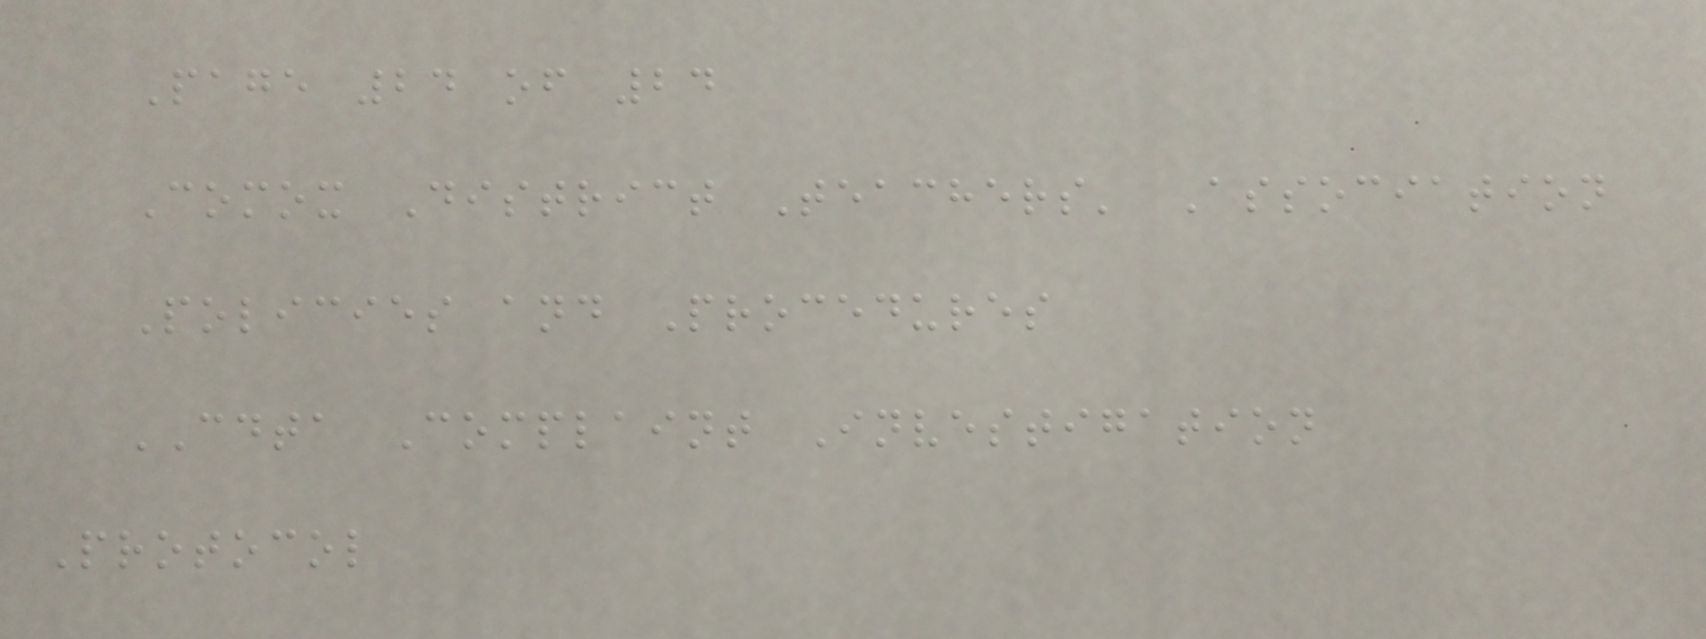Page 24 of 24
Comox District Teachers' Association
Policies and Procedures
CDTA Complaint Investigation
Protocol
